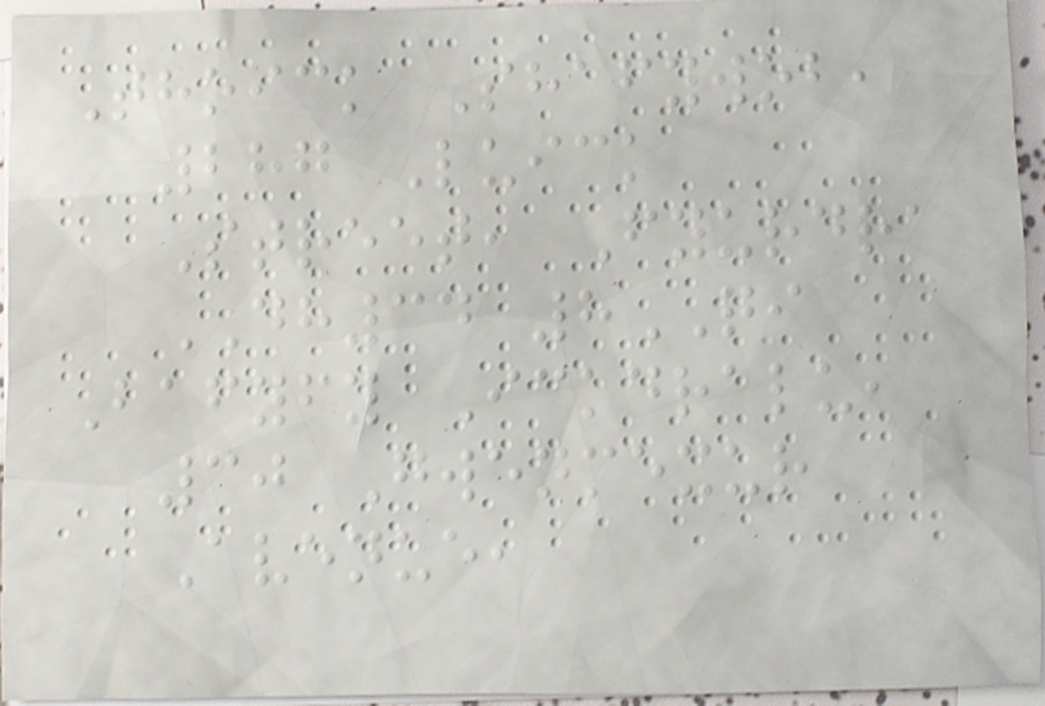Thoick Shafywob,
287 Luick
Street, Fyurdra
DH34 8QI
Bafyfy Ickdralu,
30 Gwenmexur
Avenue,
